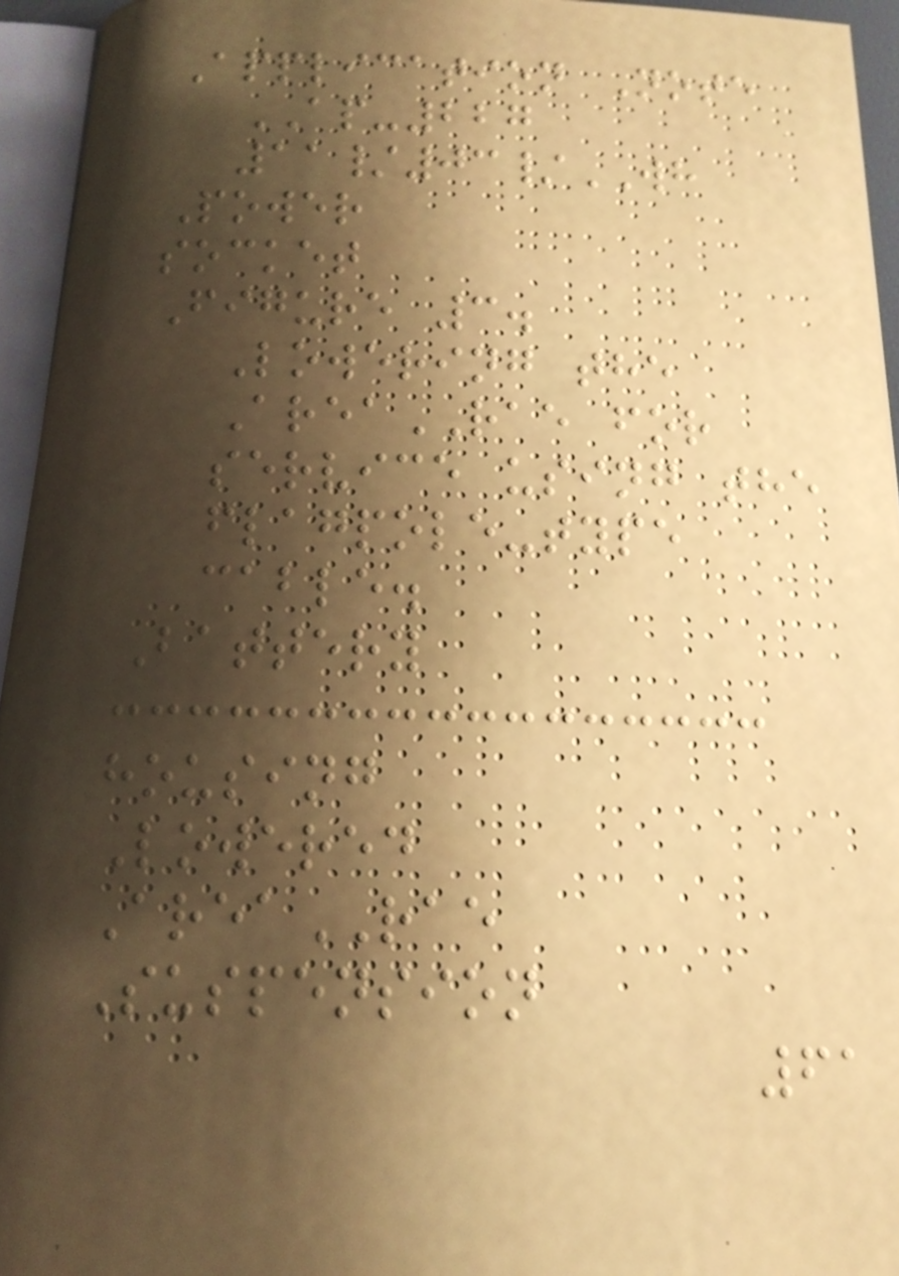Application Note
AP-227
11/03/WH
Power
socket
Figure 3.
Lowering the
AreaRAE for
service using the
flagpole-type
cable.
Battery
housing
Lowered
AreaRAE
Suspension
61
